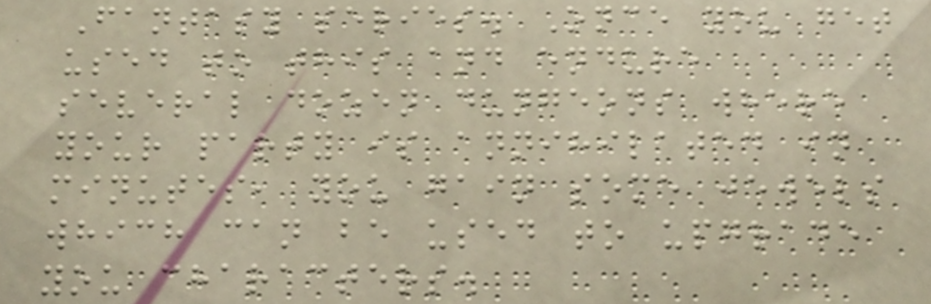Fantasy series. Once you get
used to this and endure
several dozen dungeons where
your party is annihilated in
minutes, you gain some jewels
which can be used to upgrade
you characters.
